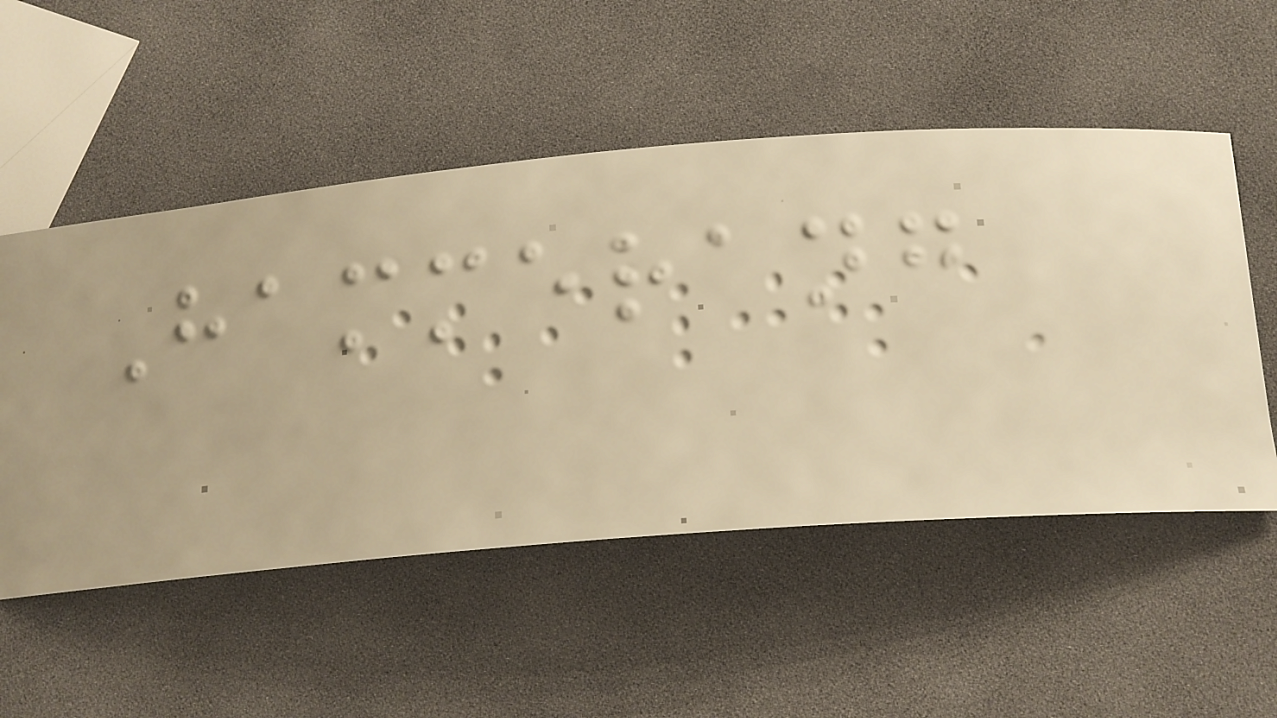Hammerang
